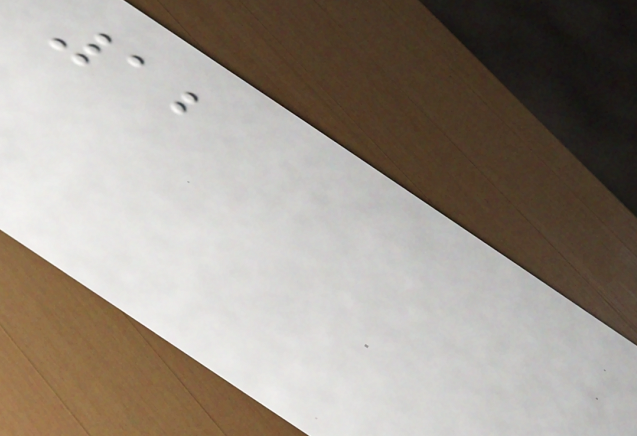12
